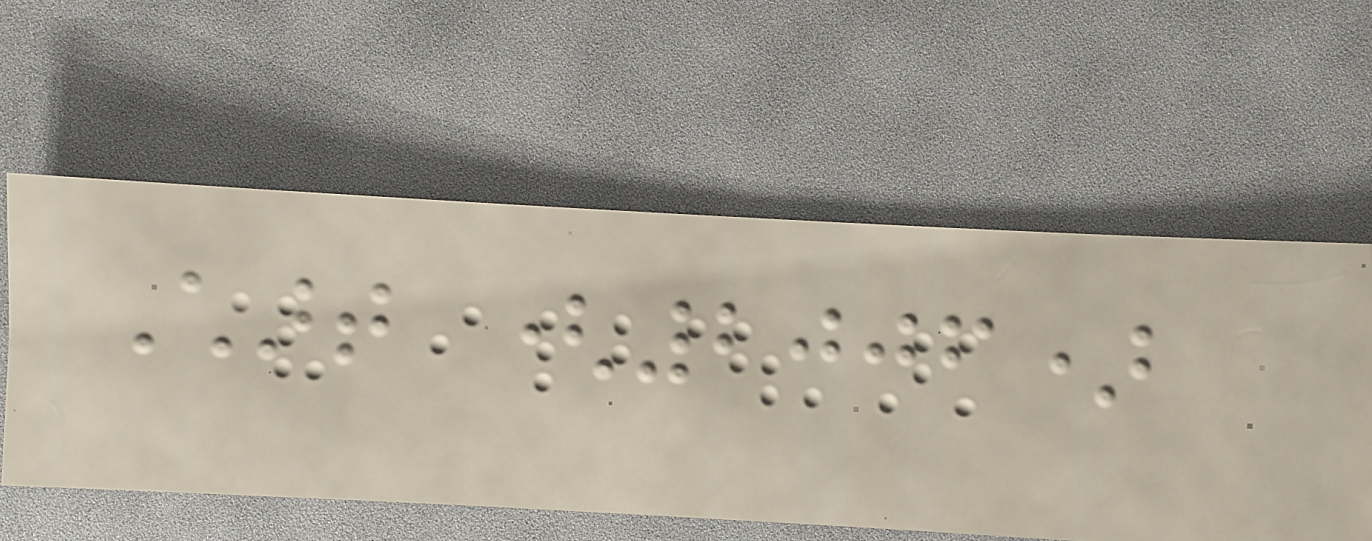Chart (2006)
